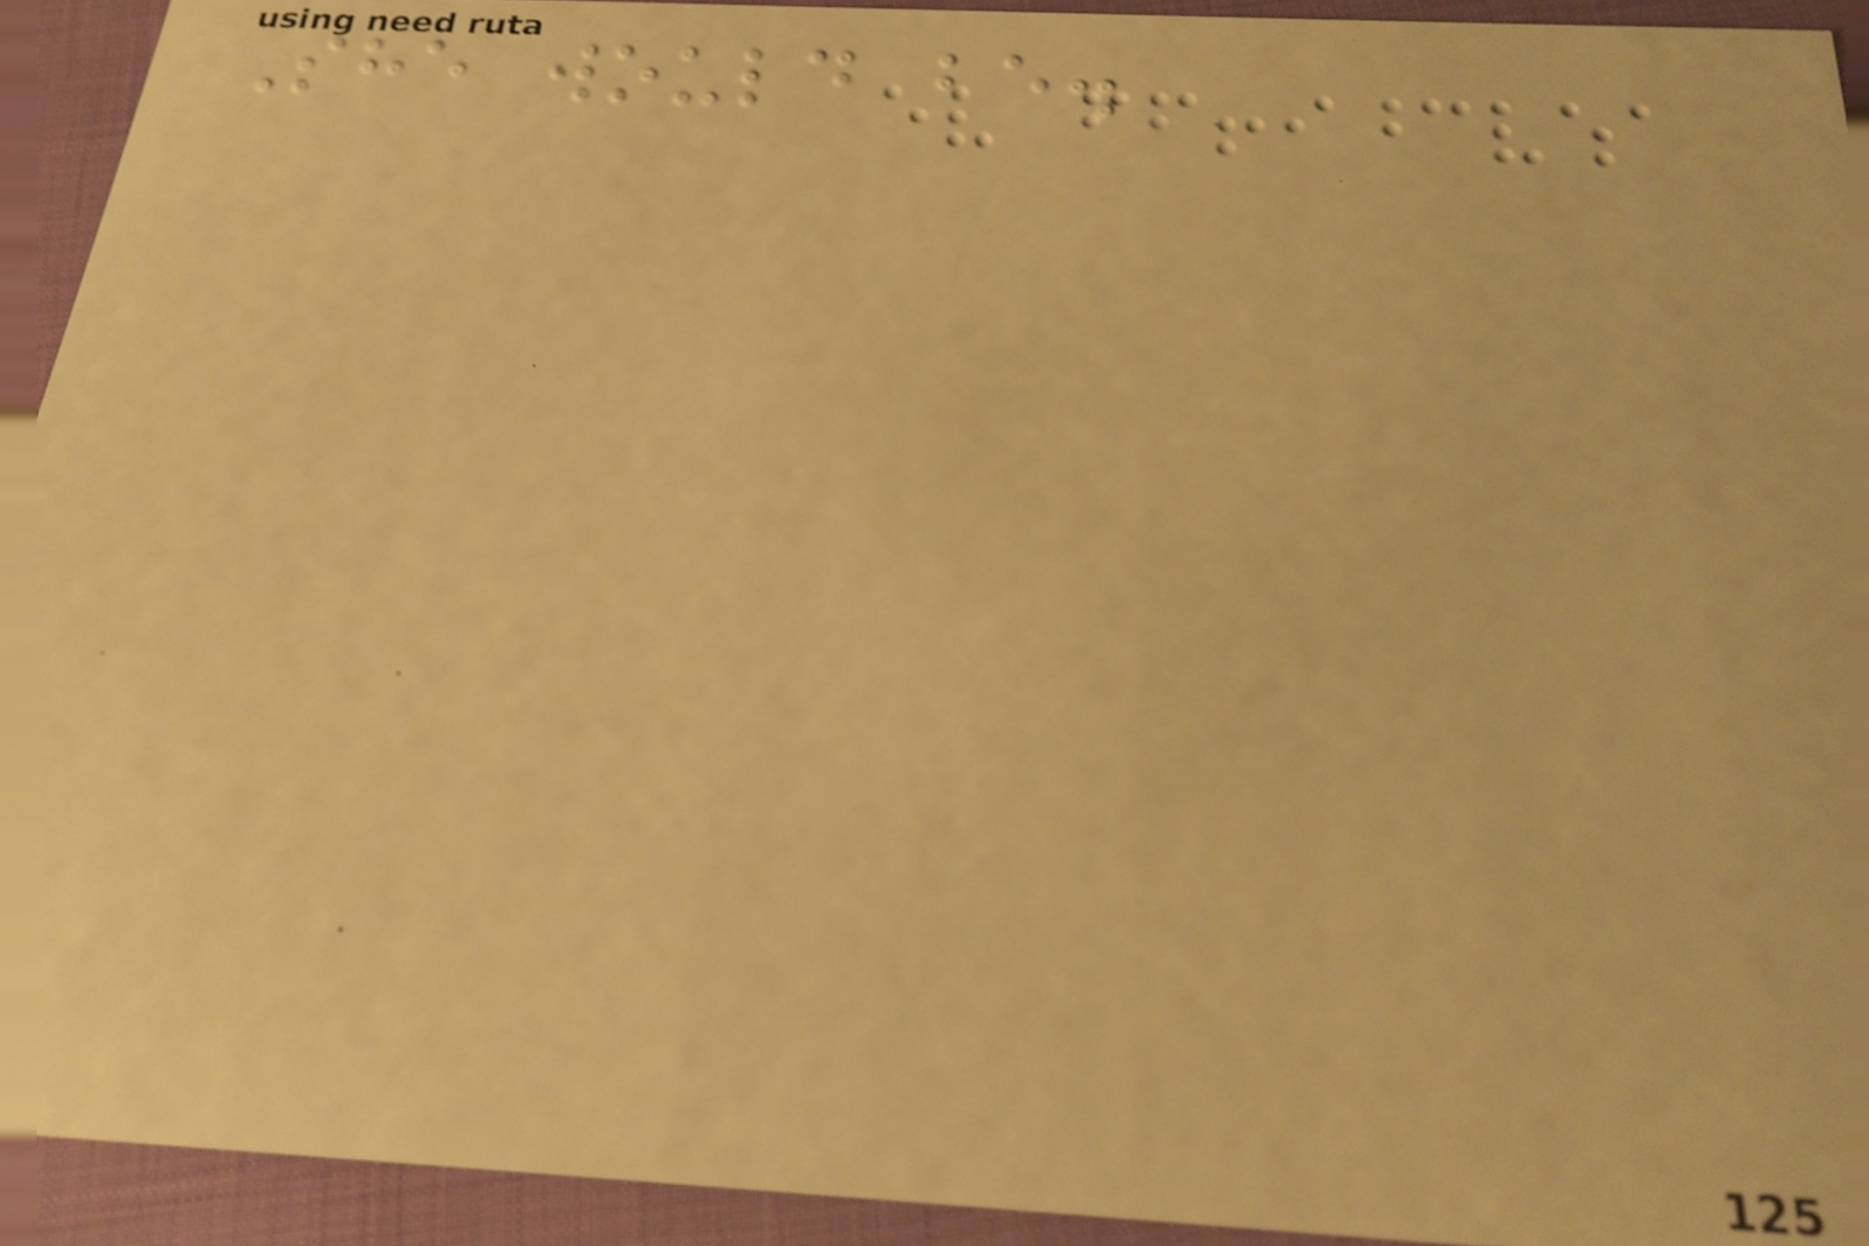She would be.
